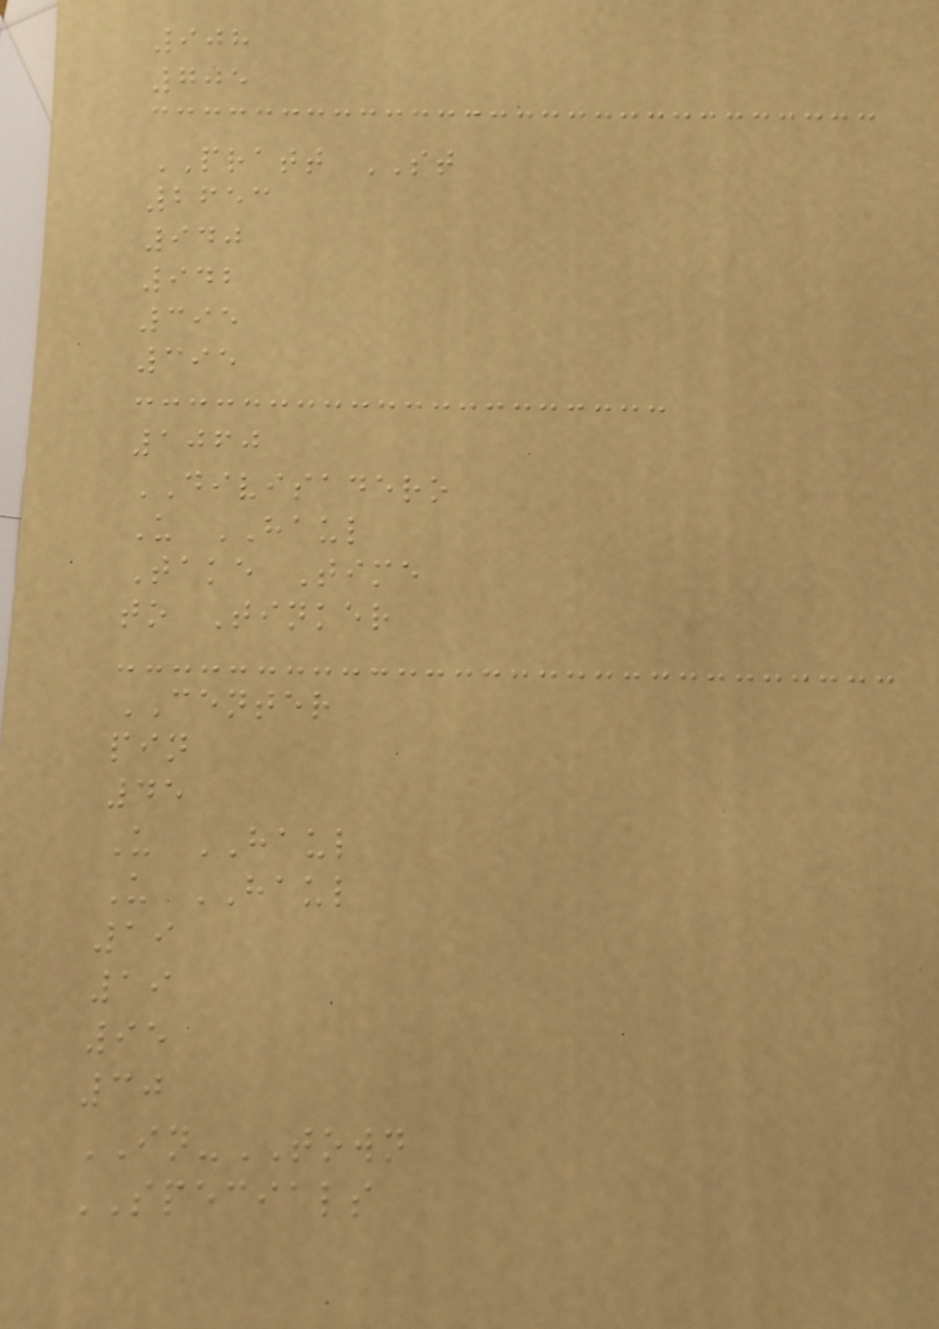908
705
PRATT ST
2653
940
942
395
395
1060
DIVISADERO
U HAUL
Take Time
to Tinker
CENTER
pin
45
U HAUL
U HAUL
19
19
95
30
IN-TOWN
SPECIALS
